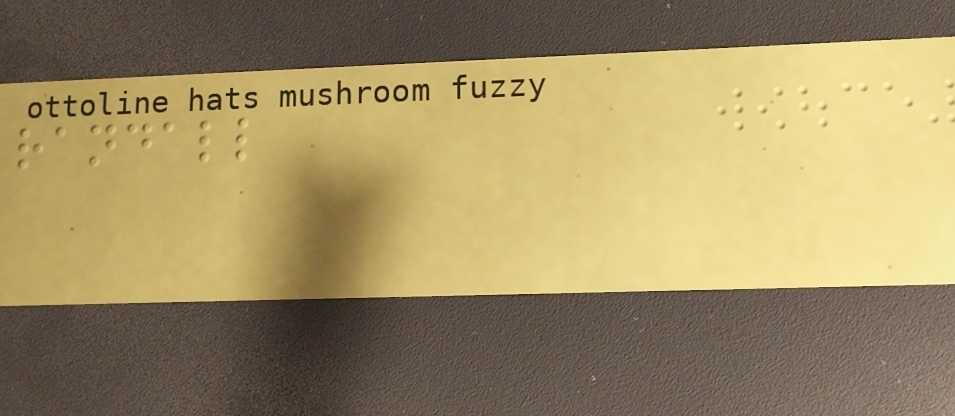randall
